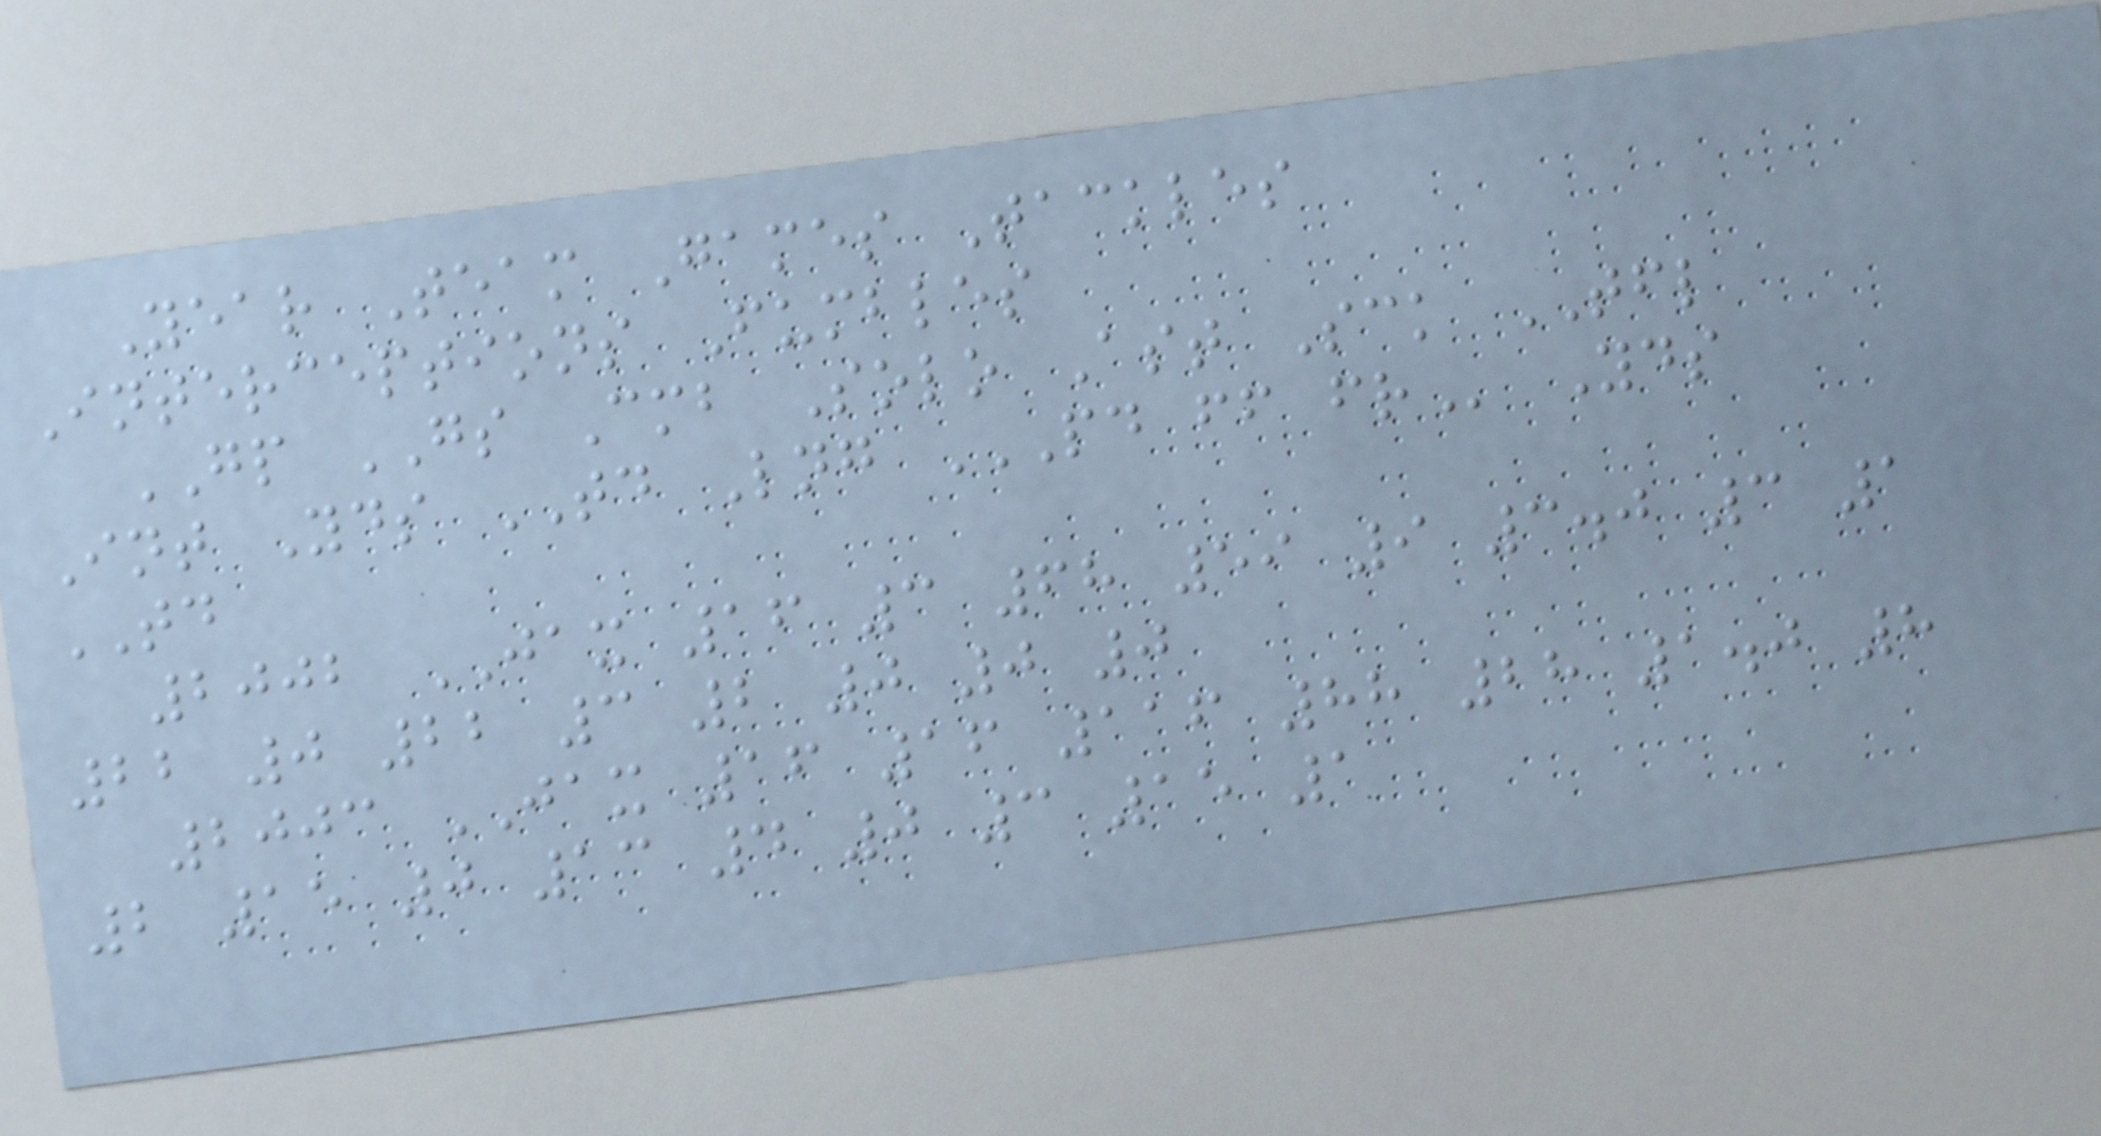Year Team Games Tackles
Interceptions Fumbles
GP GS Cmb Solo Ast Sck TFL
Int Yds TD Lng PD FF FR Yds
TD
2002 JAX 16 3 68 59 9 3.0 3 1
22 0 22 3 2 0 0 0
2003 JAX 16 16 116 88 28 1.0 8
2 15 0 13 4 0 3 15 1
